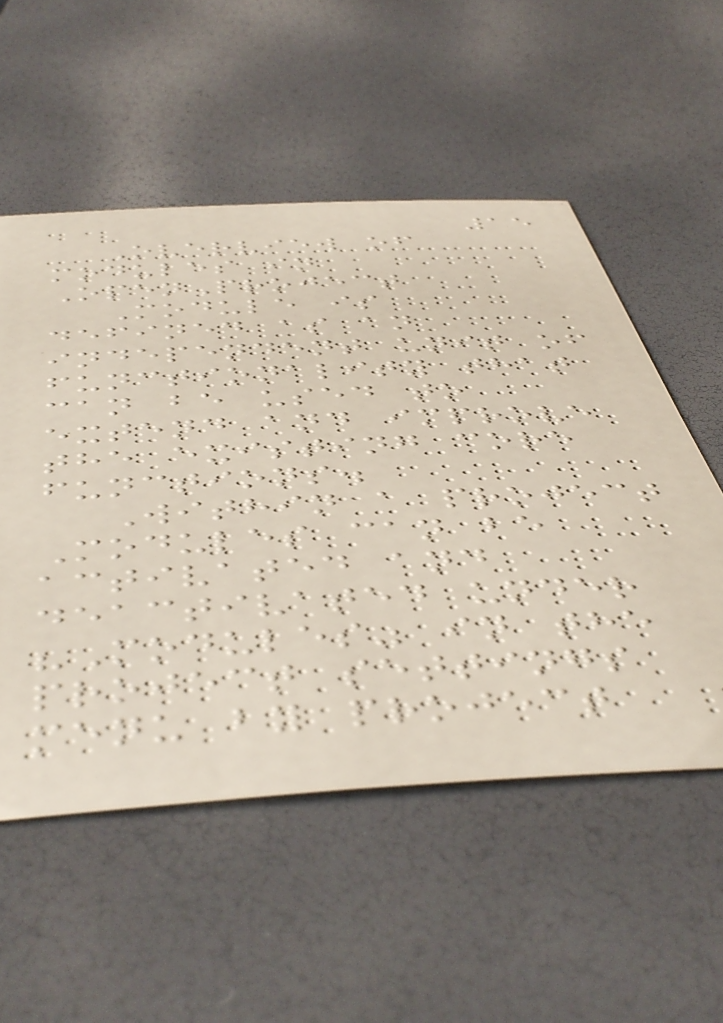15
Overview of
modules in
OpenProject
Module is
defined as an
independent unit of
functionality that
can be used to
extend and improve
the existing core
functions.
Within a project
Modules can be
activated and
deactivated under
"Modules" in the
project settings
menu by project
